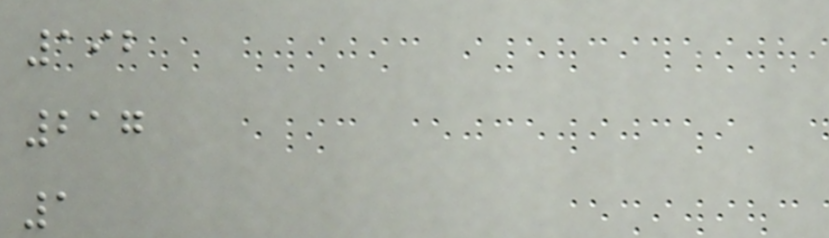192
217
1
